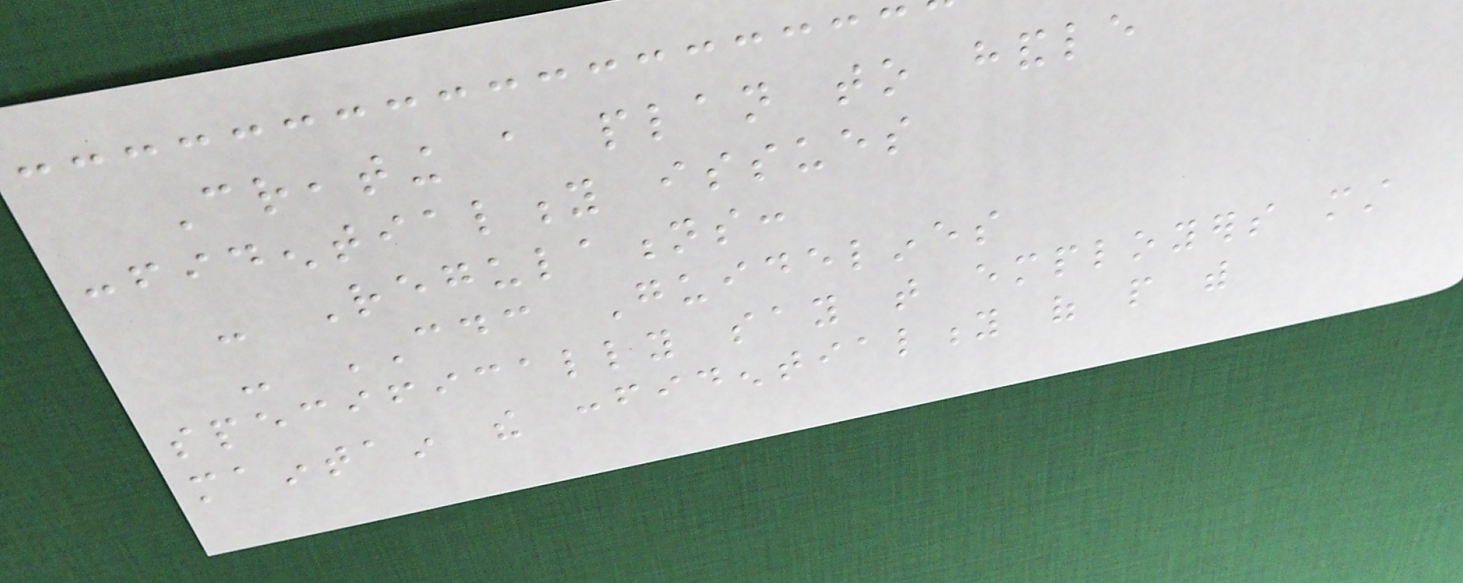Creating a plan to handle
confidentiality issues
- Regulations:
- CDC Guidelines
specifically say that employers must
maintain the confidentiality of people with
